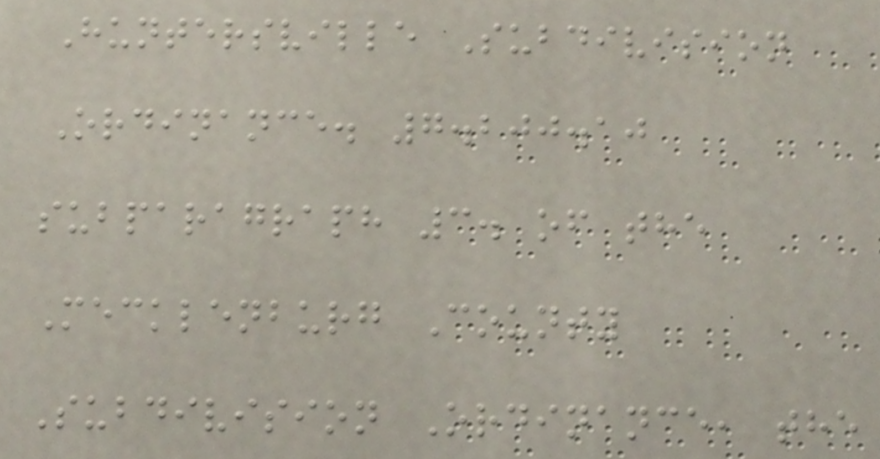Huntersville Subdivision
Ordinance. 7.200.10
subparagraph 3. of the
Mecklenburg County
Subdivision Ordinance, the
